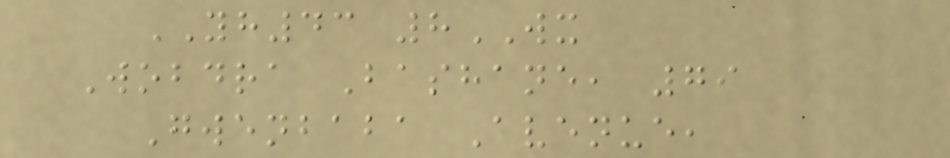YH43 8WX
Wobdra Bashane, 79
Gwenbaba Avenue,
